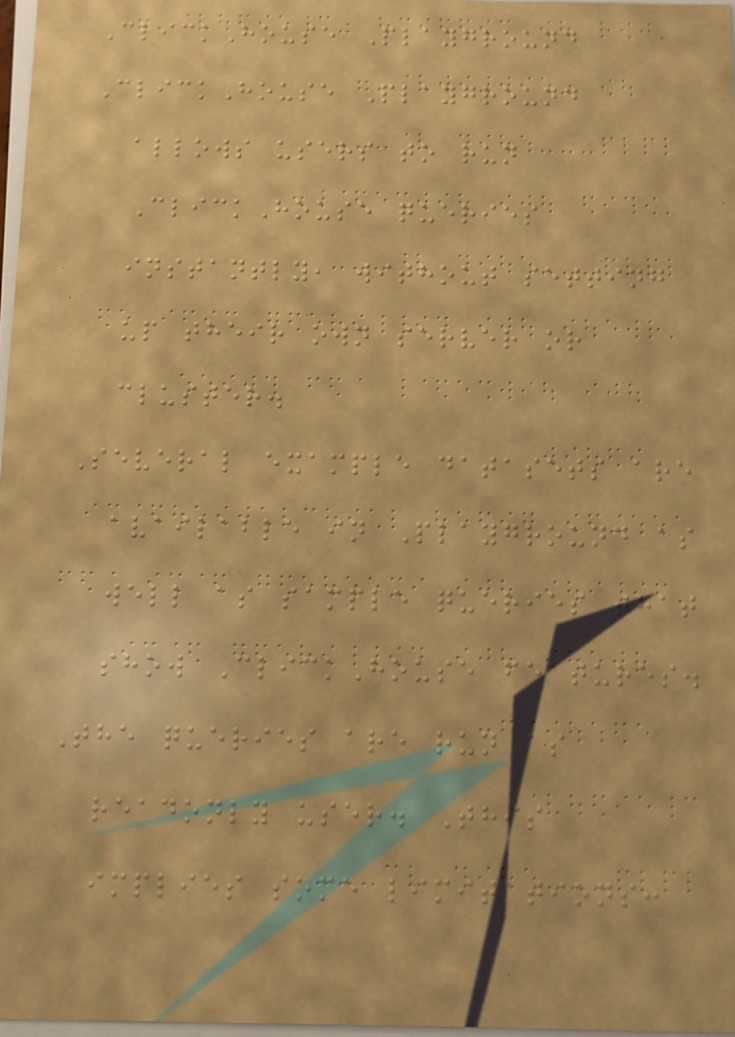ClickHouse Playground
ClickHouse Playground
allows users to run
ClickHouse queries
instantly, without setting
up their own server or
cluster.
Several example datasets are
available in Playground as
well as sample queries that
show ClickHouse features.
The queries are run as
readonly user. This
implies some limitations:
